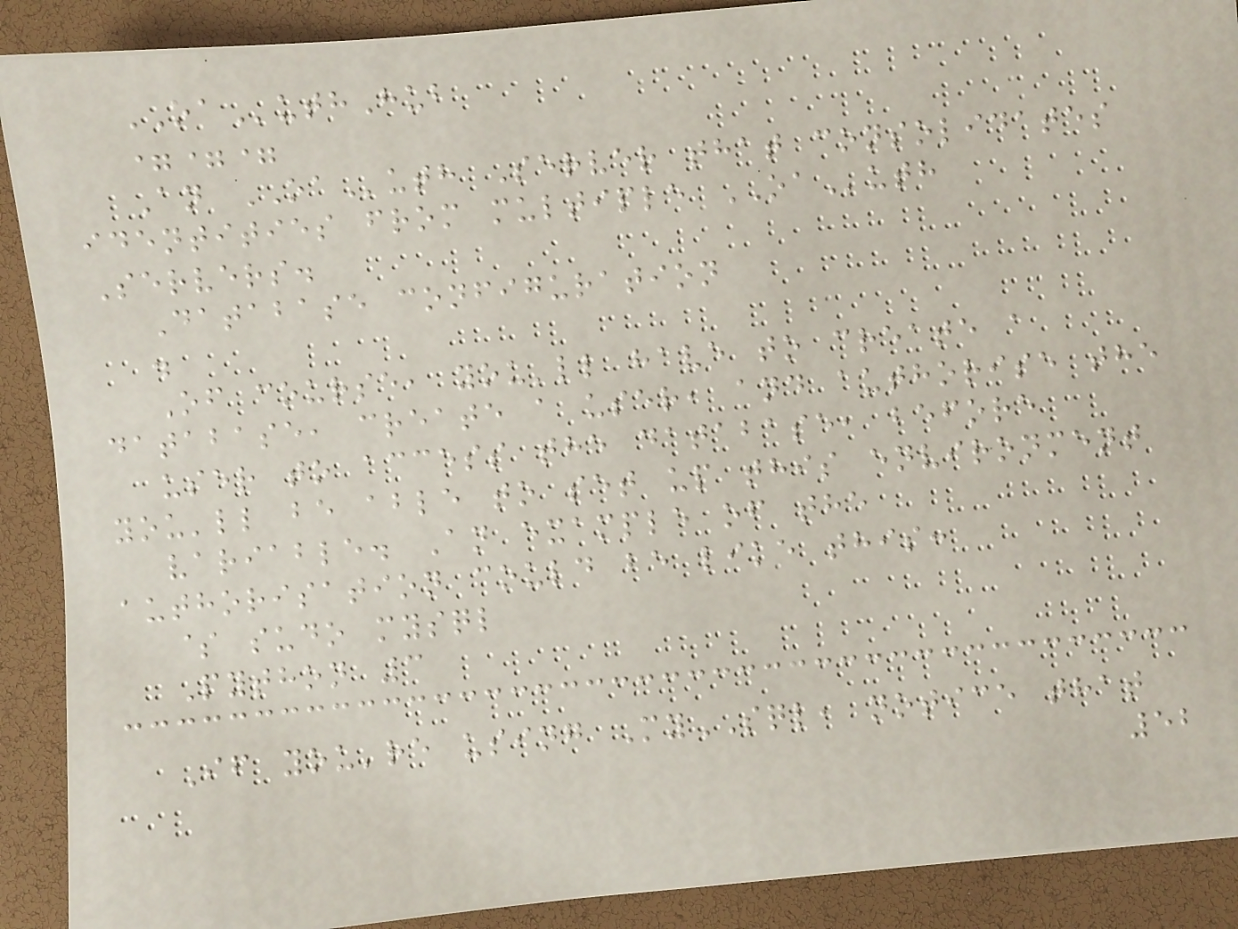OAuthHub
===
An OAuth Server that consolidates
identities from multiple OAuth
Servers.
Database configuration
.
Of course, you'll have to create a
database, create a user, and authorise the
user to access the database, before
you'll be able to set up this environment
variable. An example of the
authorisation could be like this:
$ sudo mysql
Python 3
If you're using MySQL, notice that
52
